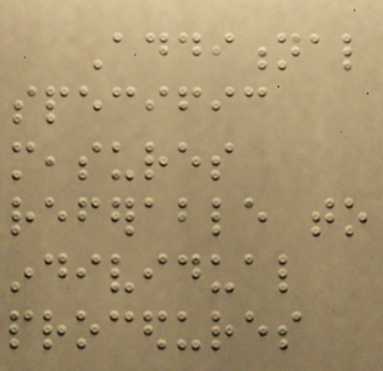Additional
specific
measures
referable to
individual
procedures
